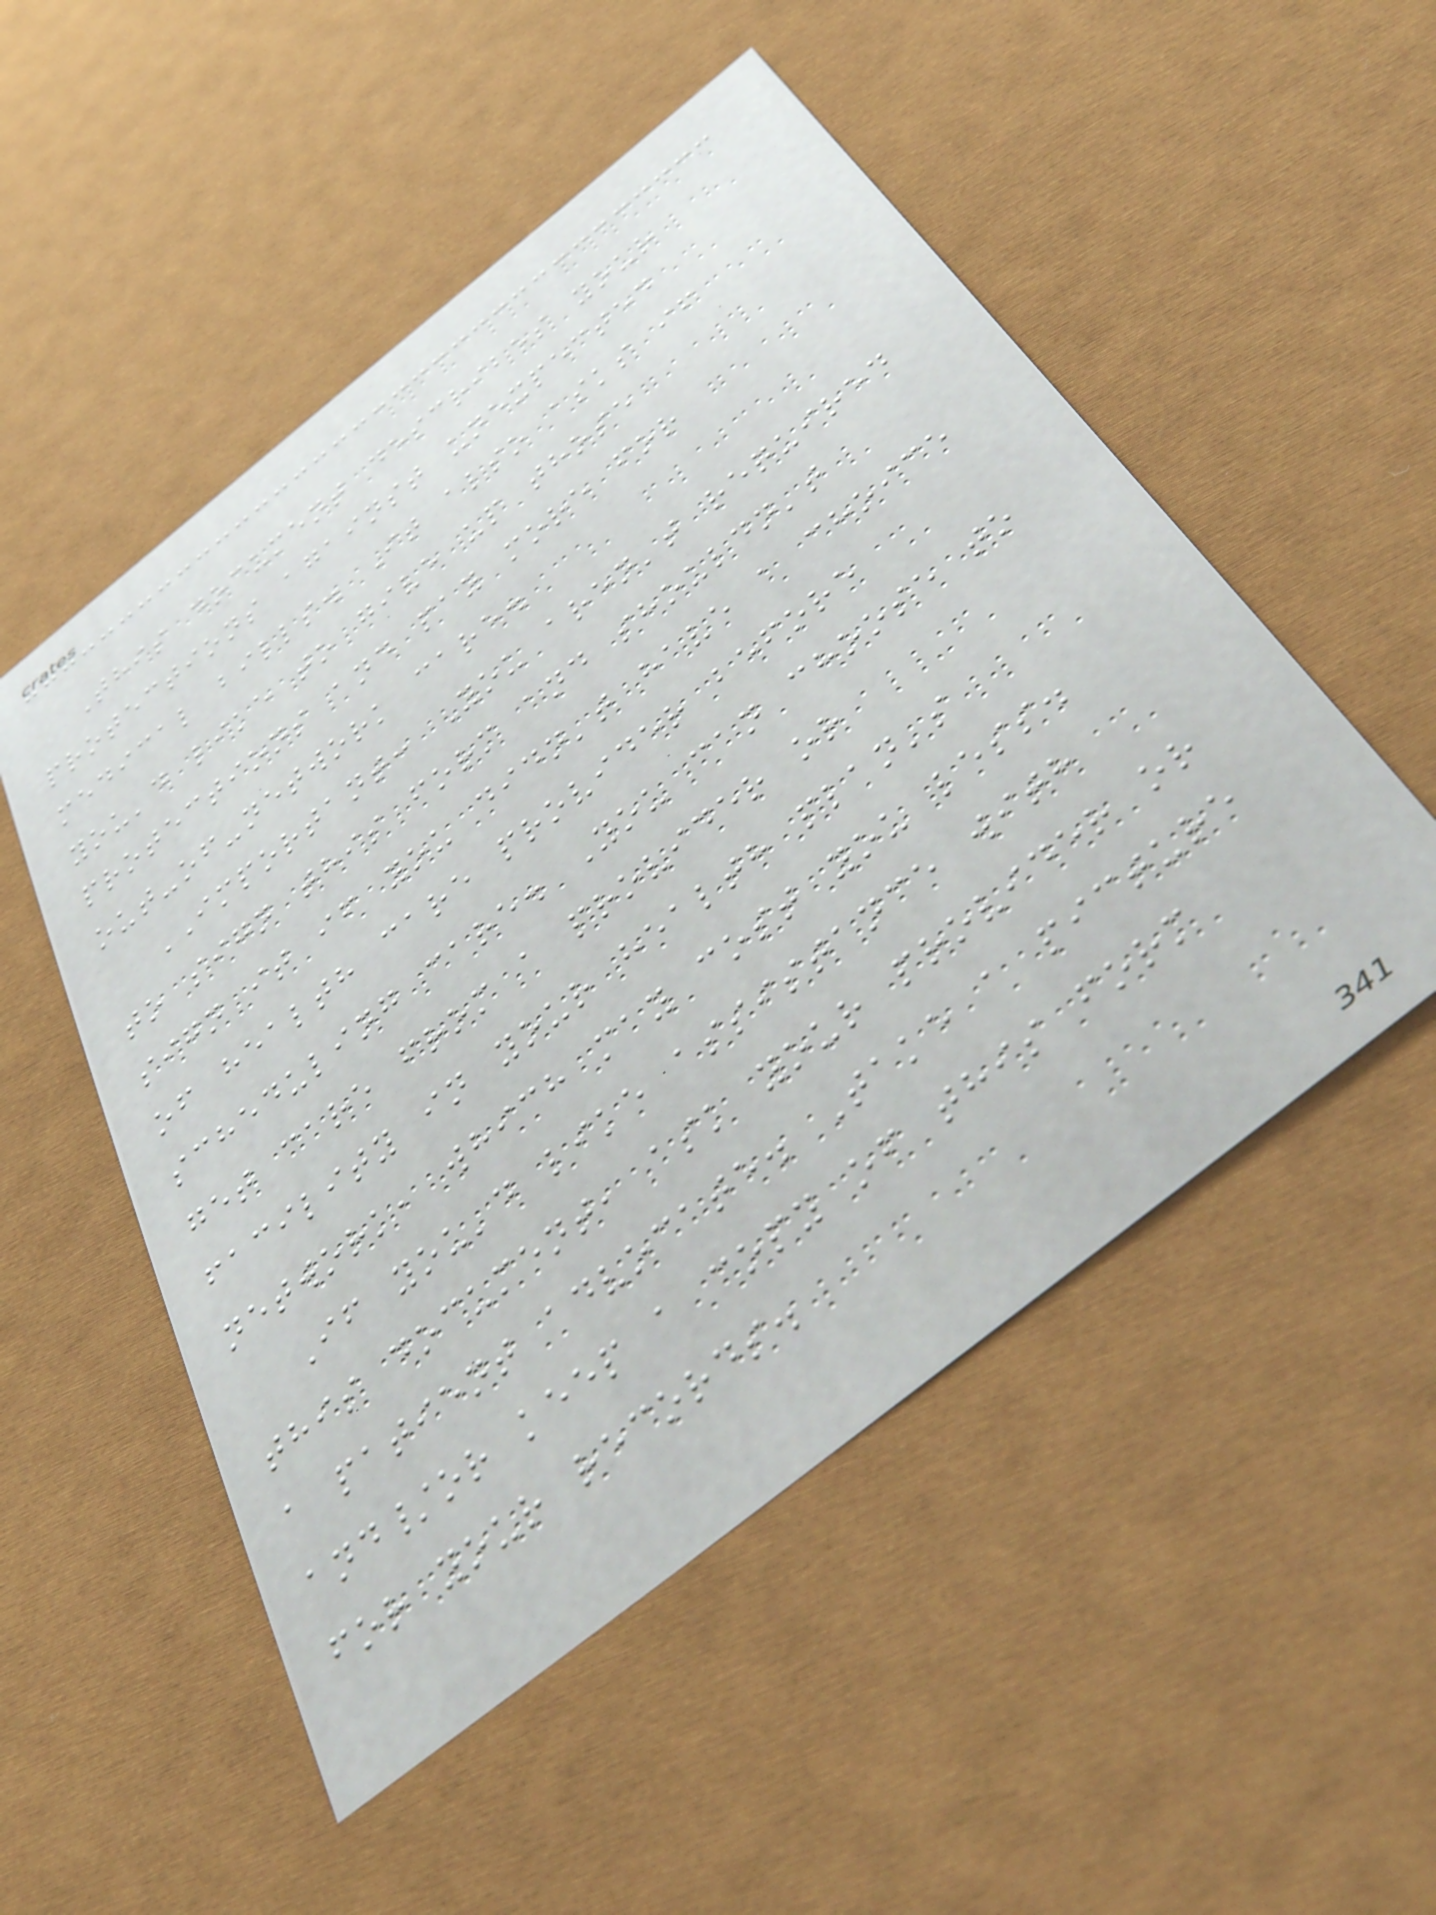This document describes your
protections against unexpected
medical bills. It also asks if
you'd like to give up those
protections and pay more for
out-of-network care.
IMPORTANT: You aren't required
to sign this form and shouldn't
sign it if you didn't have a choice
of health care provider before
scheduling care. You can choose to
get care from a provider or
facility in your health plan's
network, which may cost you less.
If you'd like assistance with
this document, ask your provider or
a patient advocate. Take a picture
and/or keep a copy of this form
for your records.
